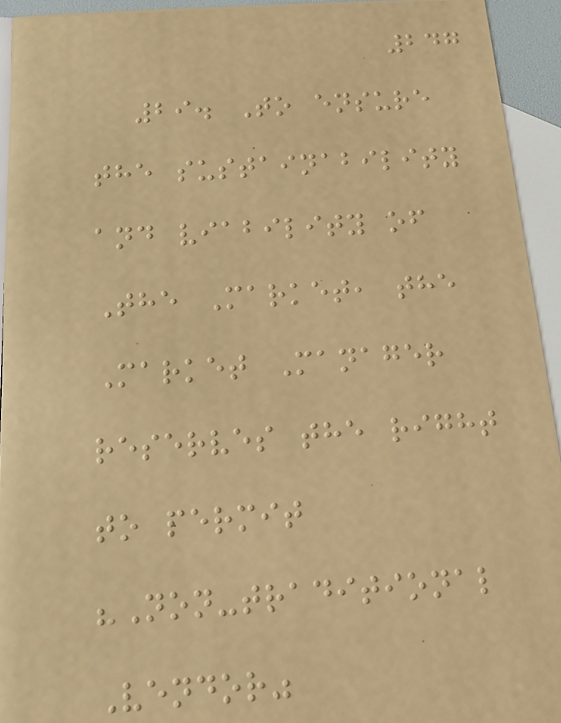247
29. To ensure
the sustainability
and viability of
The Market, the
Market Manager
reserves the right
to permit
"Non-traditional
Vendor"
